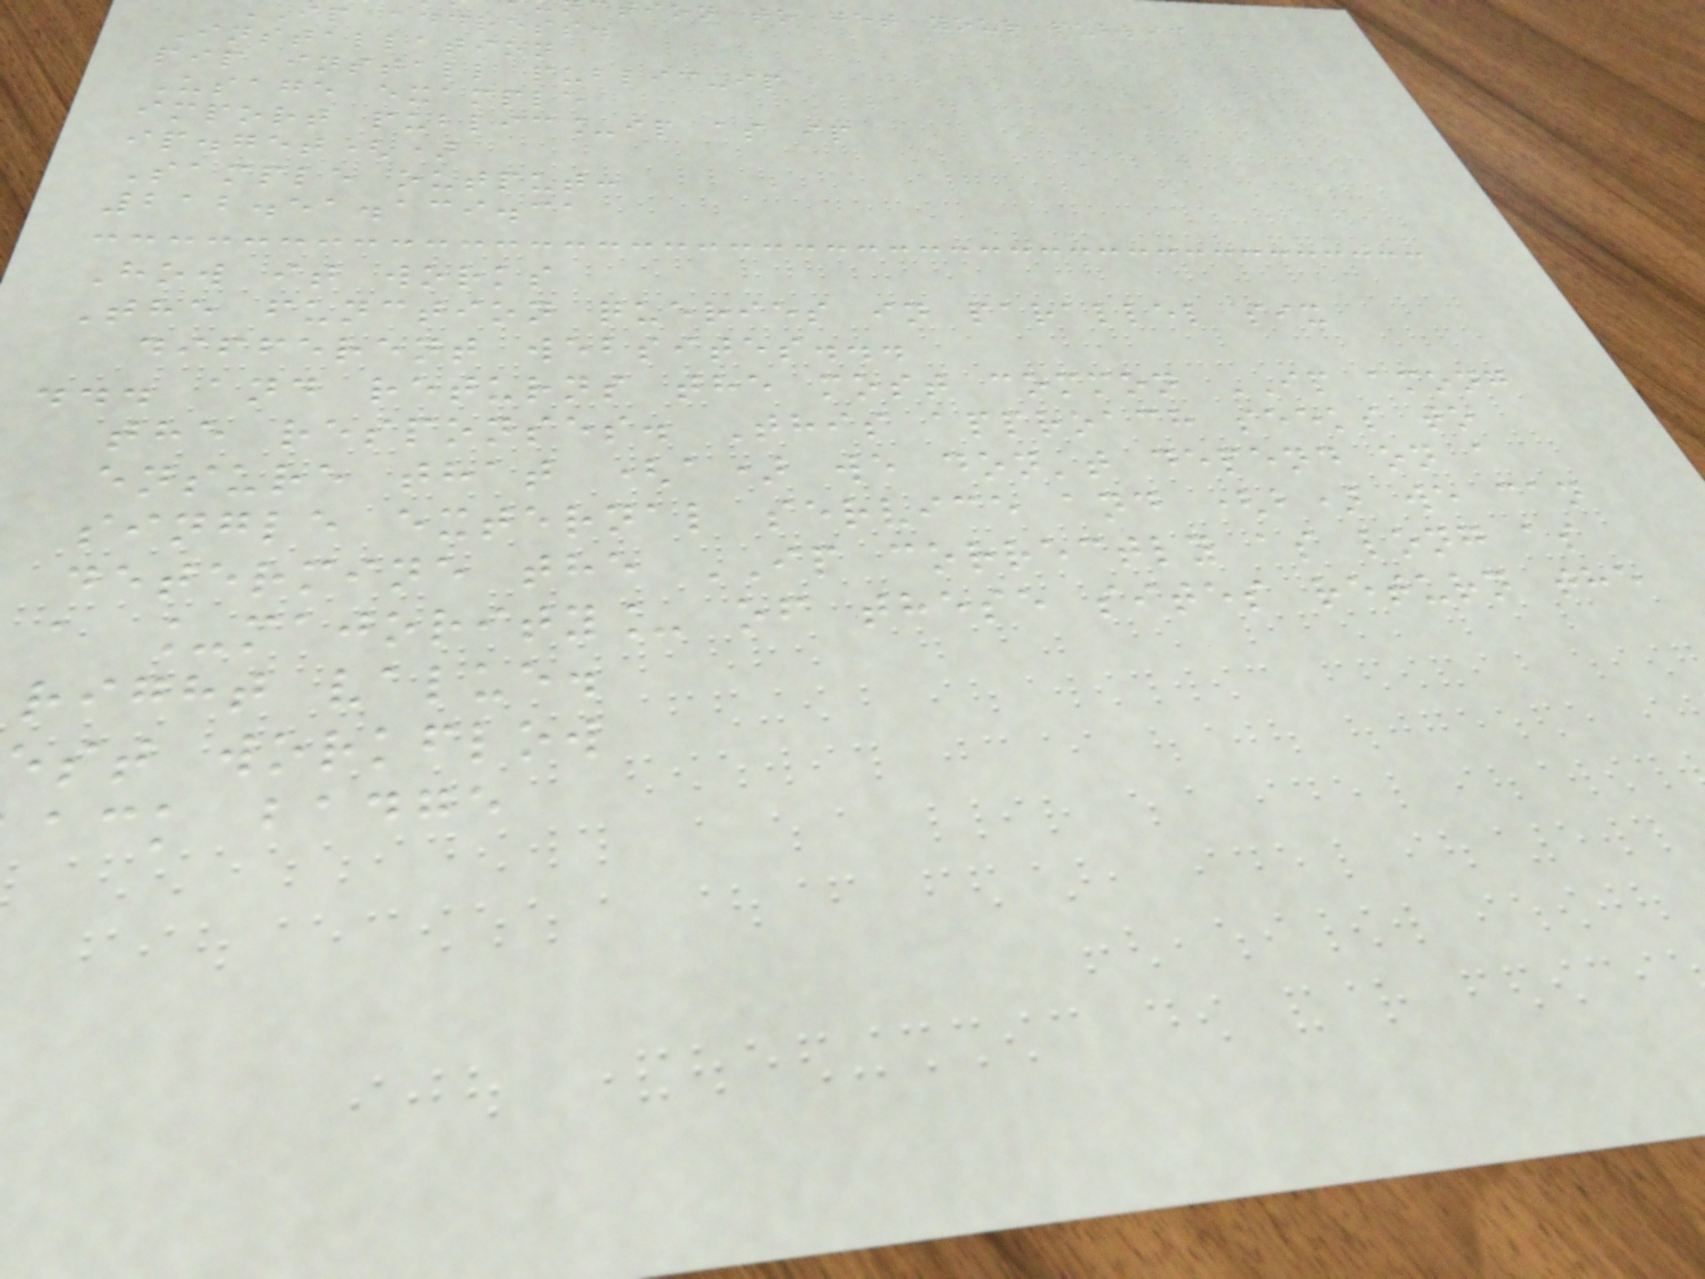ion to get your public
ip address.
Installation
pip install public-ip
Usage example
import public_ip as ip
ip.get()
Sample output:
212.51.139.31
How it works
The function queries in parallel six
different websites...
... and returns the most common IP among
the responses. This approach seeks to
ensure that (a) we don't depend on a
single external service and (b) we can
determine the IP correctly as long as
a _majority_ of these sites return the
right value.
st workflow
ack badge
